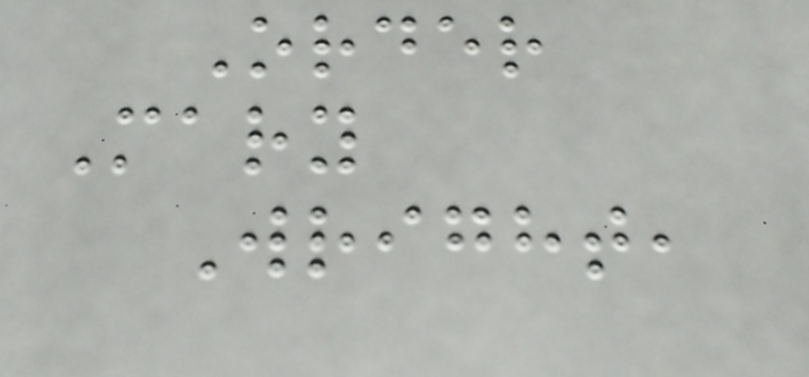Order
Mary
Wright,
